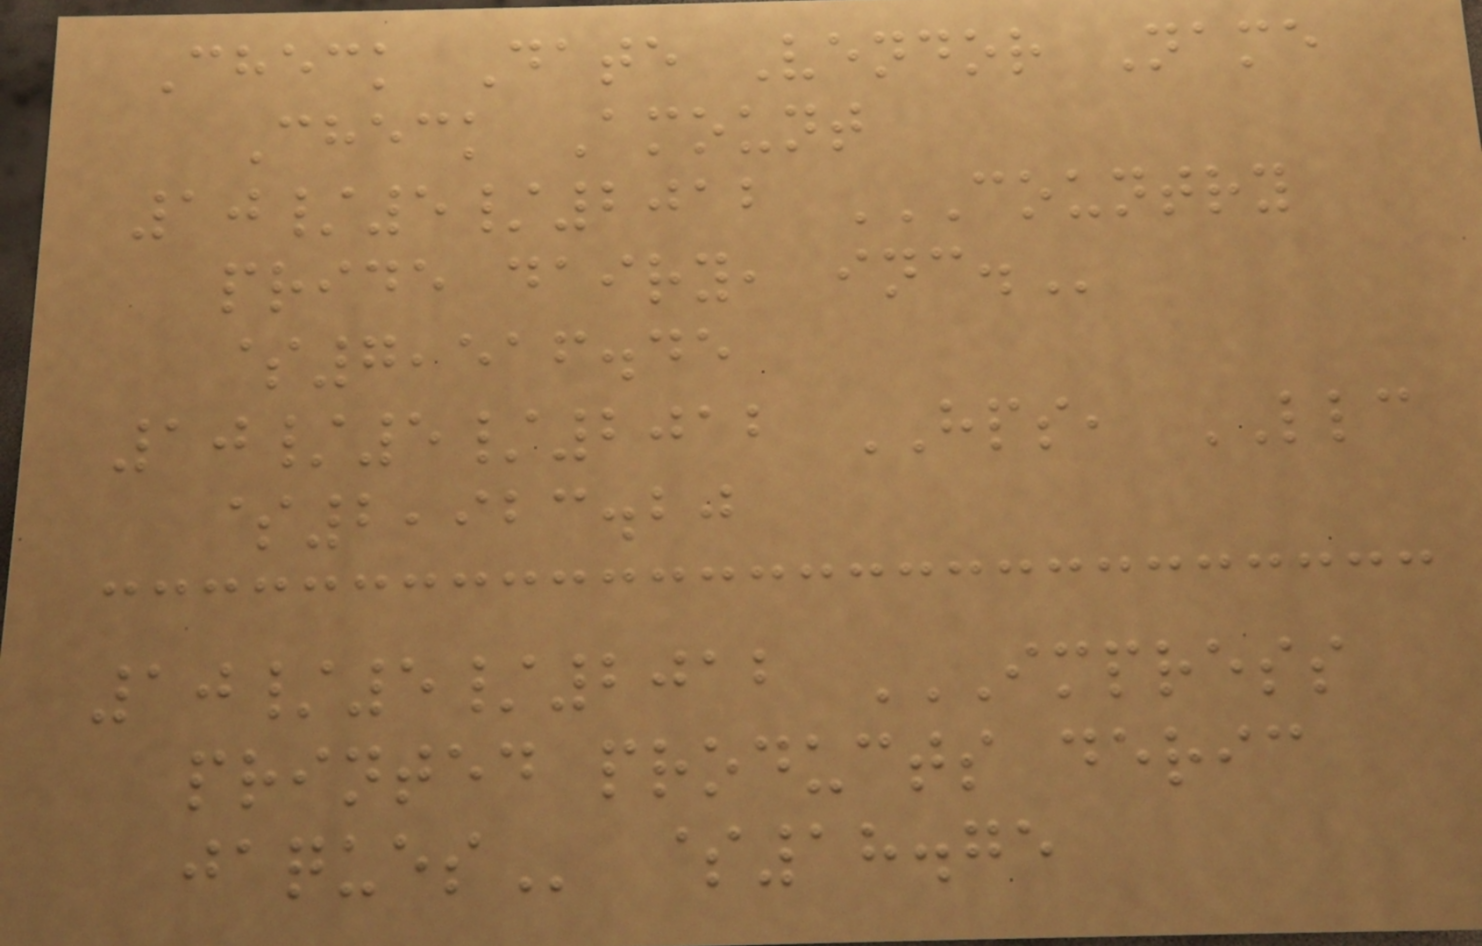Check Date Vendor Name
Check Amount
10/5/2012 COUNTRY
PRIDE DAIRY, INC.
$7,516.45
10/5/2012 HPS, LLC
$2,923.20
10/5/2012 IMPRESS
PRINTED PRODUCTS DERIC
JAQUES $18.75
